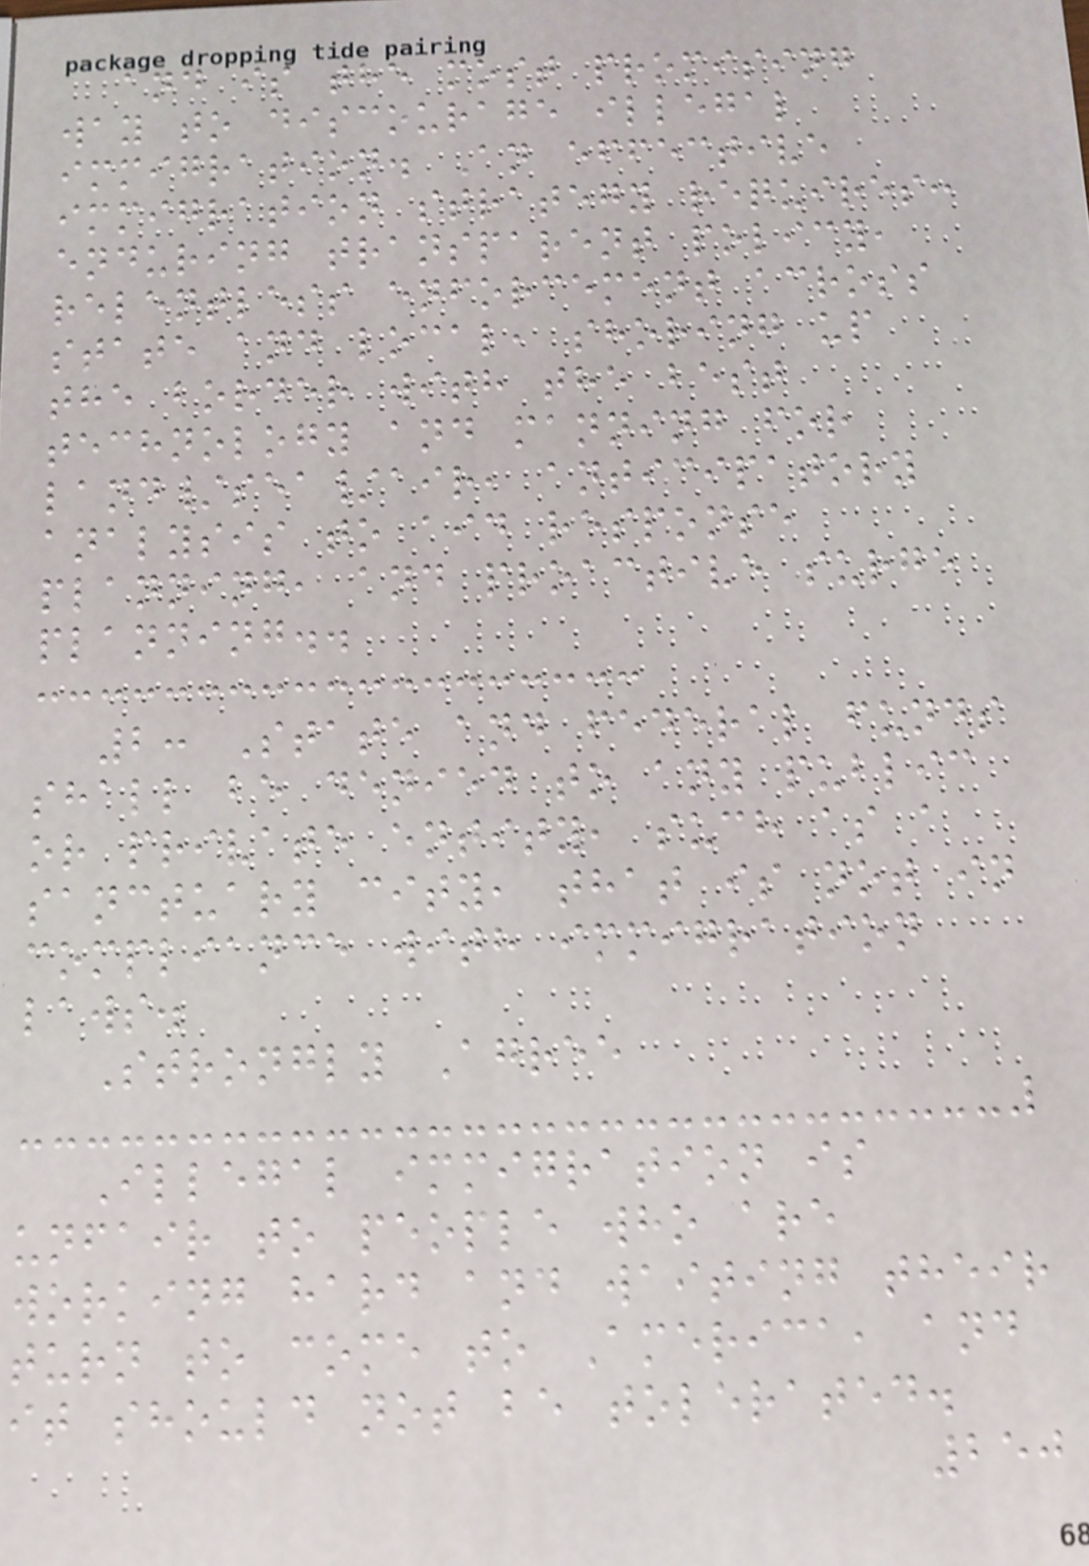and is the most promising
way to discourage illegal
immigration. An effective
immigration strategy requires:
enduring transparent policy,
relentless enforcement across
state and local, shoring up
the border with the best
technology and manning for
land/sea/air, anticipatory
analysis to aid response
planning, and proactive surge
planning..
2: State and federal funds
shall be denied to any public
or private entity, such as a
sanctuary city, that is not in
compliance with immigration
laws.
Strongly Agree
Illegal immigration is
unfair to people who are
working hard and waiting their
turn to come to America, and
it should not be tolerated.
250
